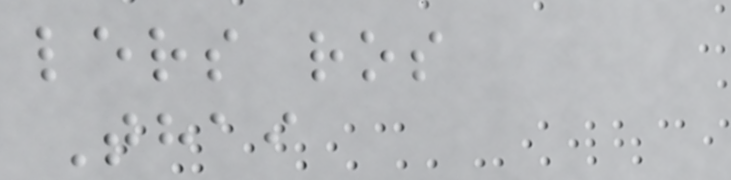lers ros
Thai
